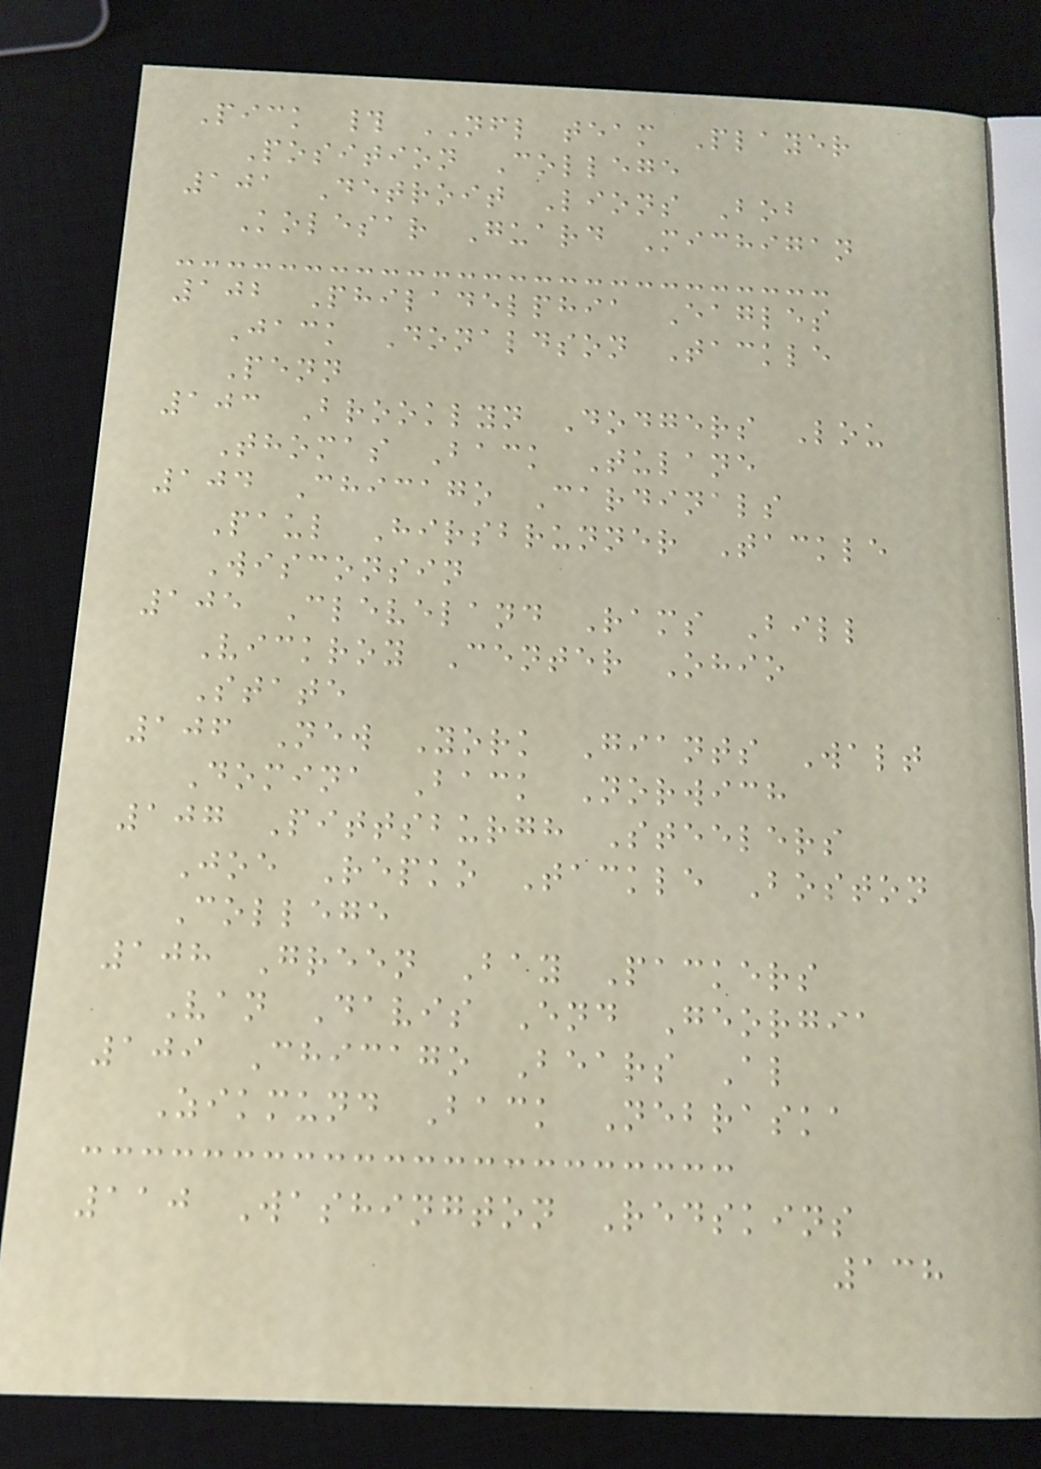Pick # NFL team Player
Position College
101 Detroit Lions Bob
Kolesar Guard Michigan
102 Philadelphia Eagles
Jack Donaldson Tackle
Penn
103 Brooklyn Dodgers Lou
Thomas Back Tulane
104 Chicago Cardinals
Paul Hirsbrunner Tackle
Wisconsin
105 Cleveland Rams Bill
Vickroy Center Ohio
State
106 New York Giants Walt
Domina Back Norwich
107 Pittsburgh Steelers
Joe Repko Tackle Boston
College
108 Green Bay Packers
Van Davis End Georgia
109 Chicago Bears Al
Zikmund Back Nebraska
110 Washington Redskins
138
